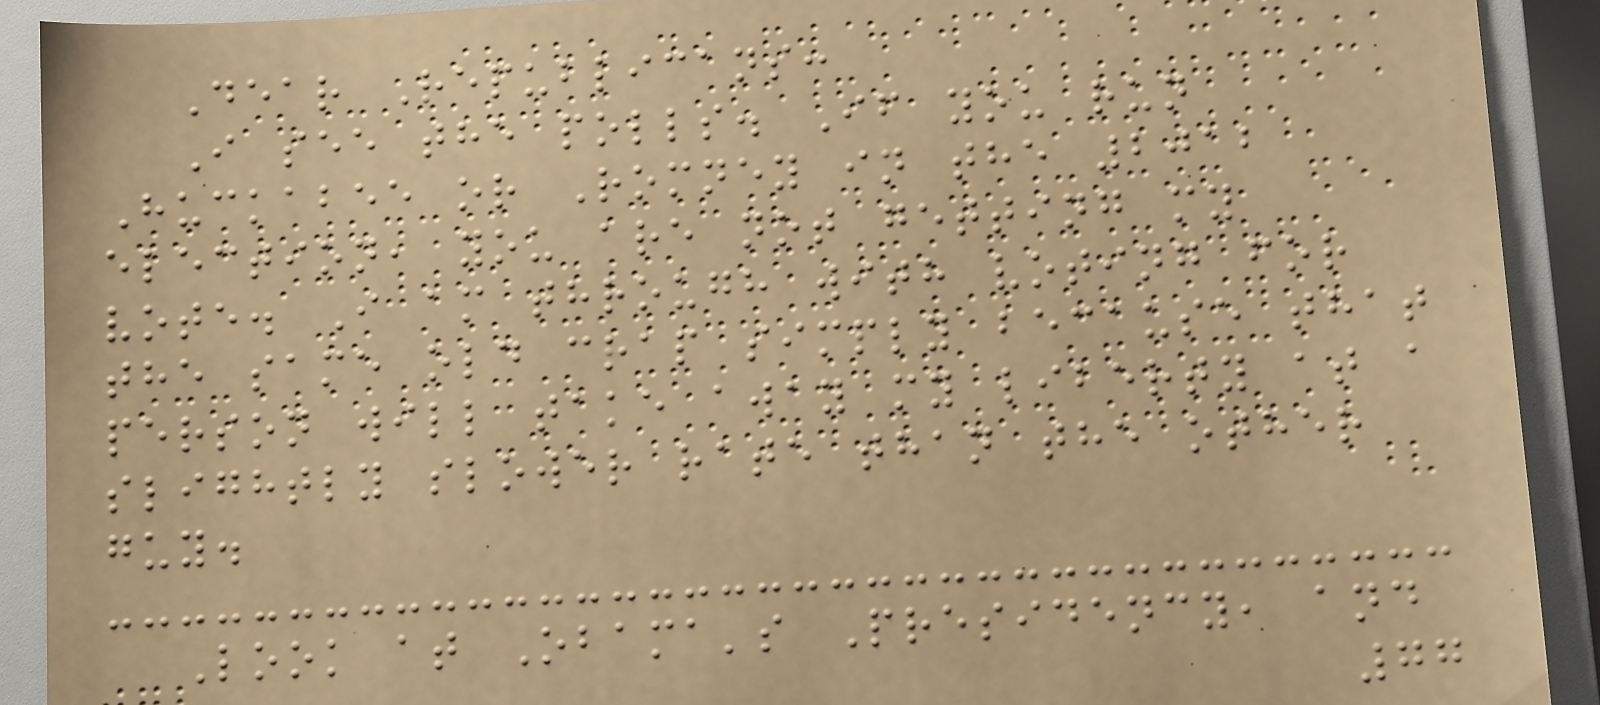Dear Republicans:
I see the polls. If you run
Huckabee or Romney in the 2012
election, you are not getting my
vote. I am through with voting for
the same old crap simply because that
person will take away my liberty at a
slightly slower rate than the other
guy.
Look at Obama's Presidency, and
77
